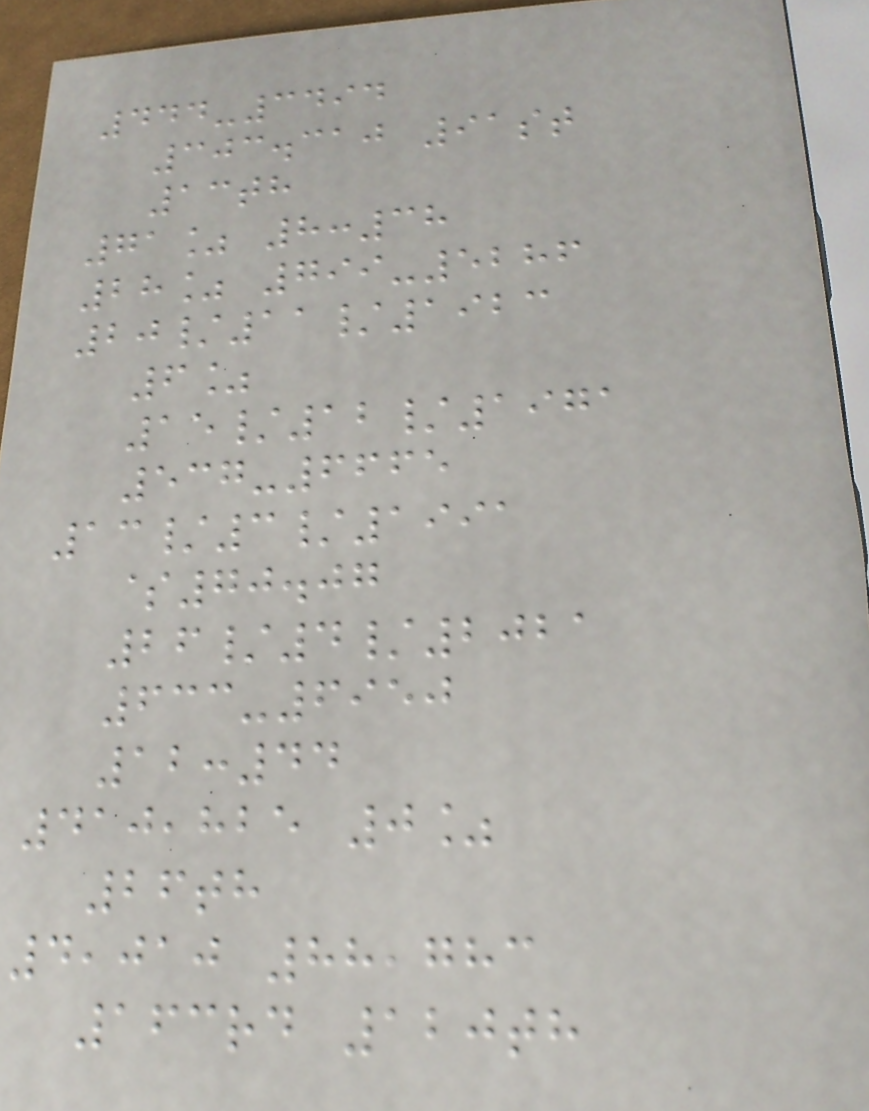444-3494
303.310 91st
13th
71% 8:38
28% 799-5286
20/11/1923
6%
15/12/1971
537-6665
13/3/1991
$70.07
26/4/2021
633-6950
12:44
410,825 0%
26th
4,010 88,783
163rd 120th
